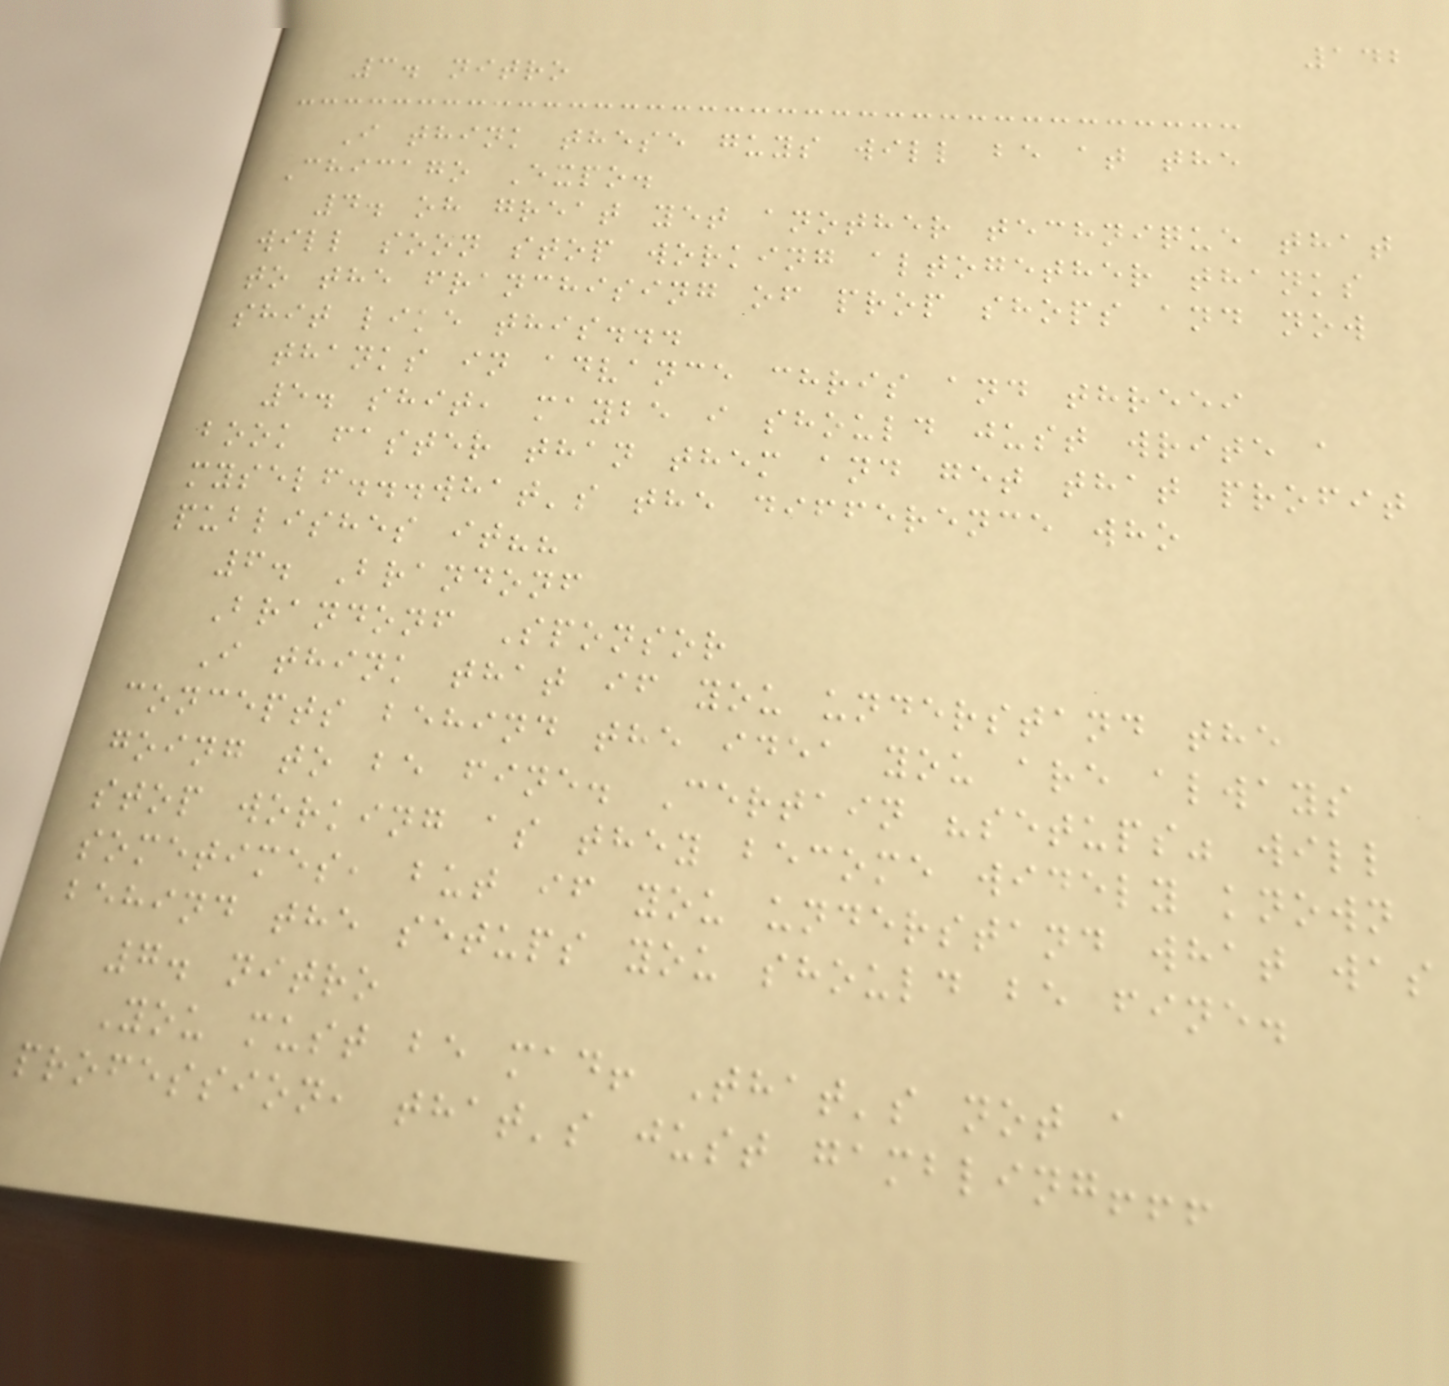142
3. nitro
I think these guys will be at the
Chicago Expo.
4. oh great yet another technique that
will soon stop working altogether thanks
to the franchising of prop shops and now
shit like this...
thanks in advance chris and threei
5. shit, maybe i should just write a
book faster than them and get that profit
myself...what's the difference who
publishes it??
6. Brandonf
Brandonf Sponsor
I think that if you understand the
concepts behind the idea you are always
going to be fine. Certain "setups" will
stop working as they become widely known
sometimes, but if you understand what was
behind the setups you should be fine.
7. nitro
You must be mad! That's not a
profession, that's just gambling!!!
